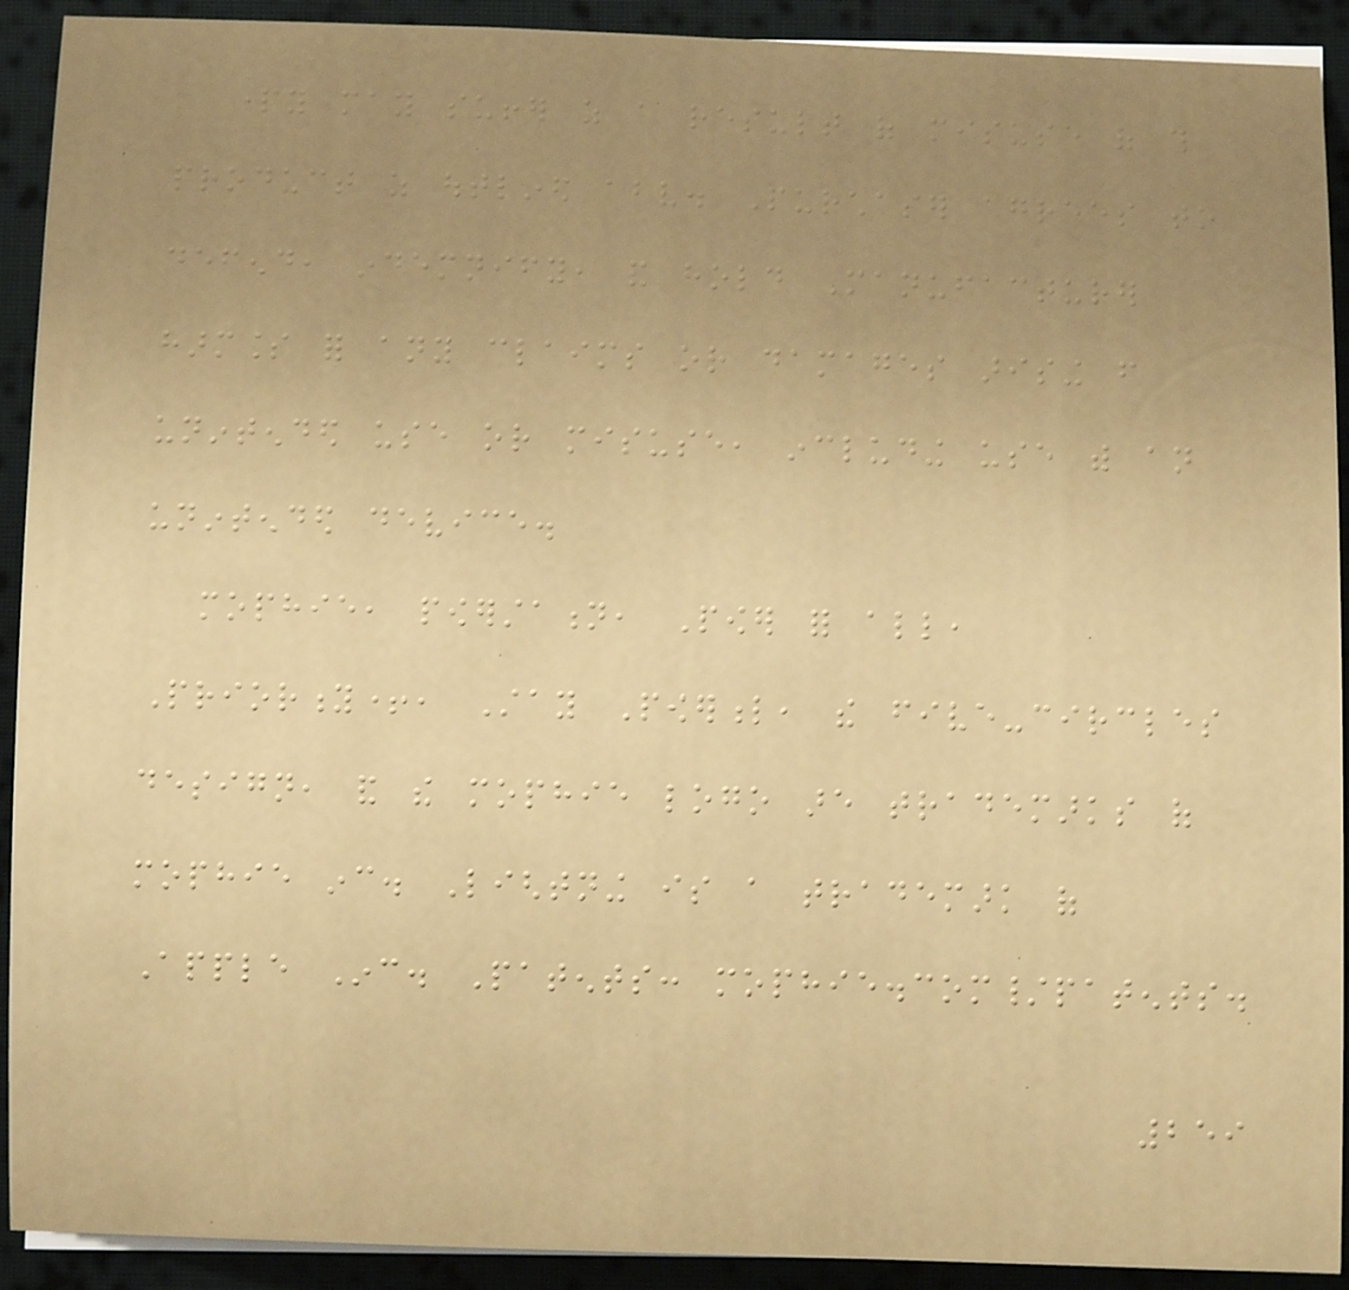party may suffer as a result of misuse of this
product as outlined above. Purchaser agrees to
defend, indemnify, and hold Manufacturer
harmless for any claims or damages arising from
unintended use or misuse, including use with an
unintended device.
mophie, powerstation, Power for all,
Priority+, Stay Powerful, the five-circles
design, and the mophie logo are trademarks of
mophie inc. Lightning is a trademark of
Apple Inc. Patents: mophie.com/patents.
259
